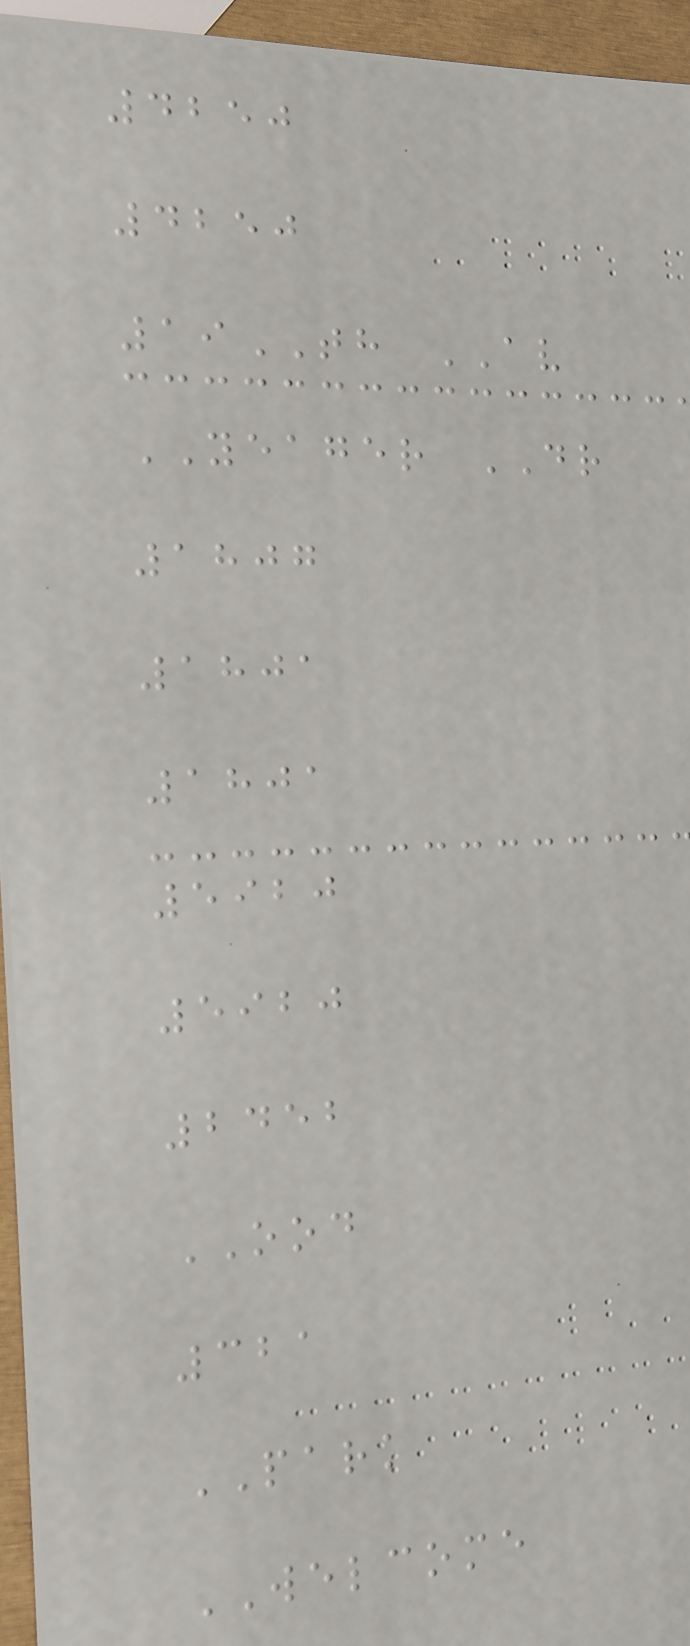4250
4250
19TH AV
YEAGER DR
1807
1801
1801
5920
5920
2452
OOD
321
PARK
WELCOME
